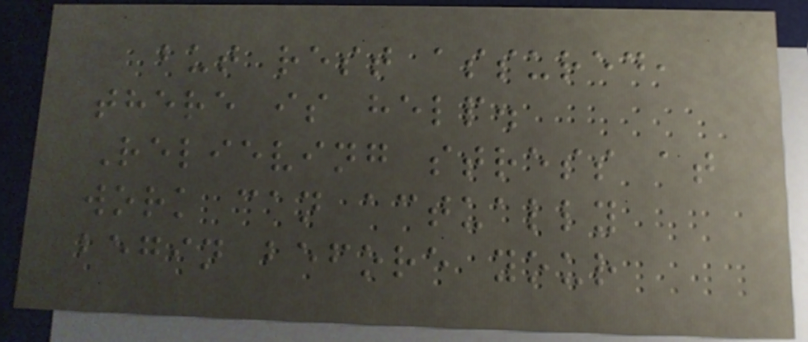but rest assured,
there is help.
Relieving stress at
work can actually
begin before your
